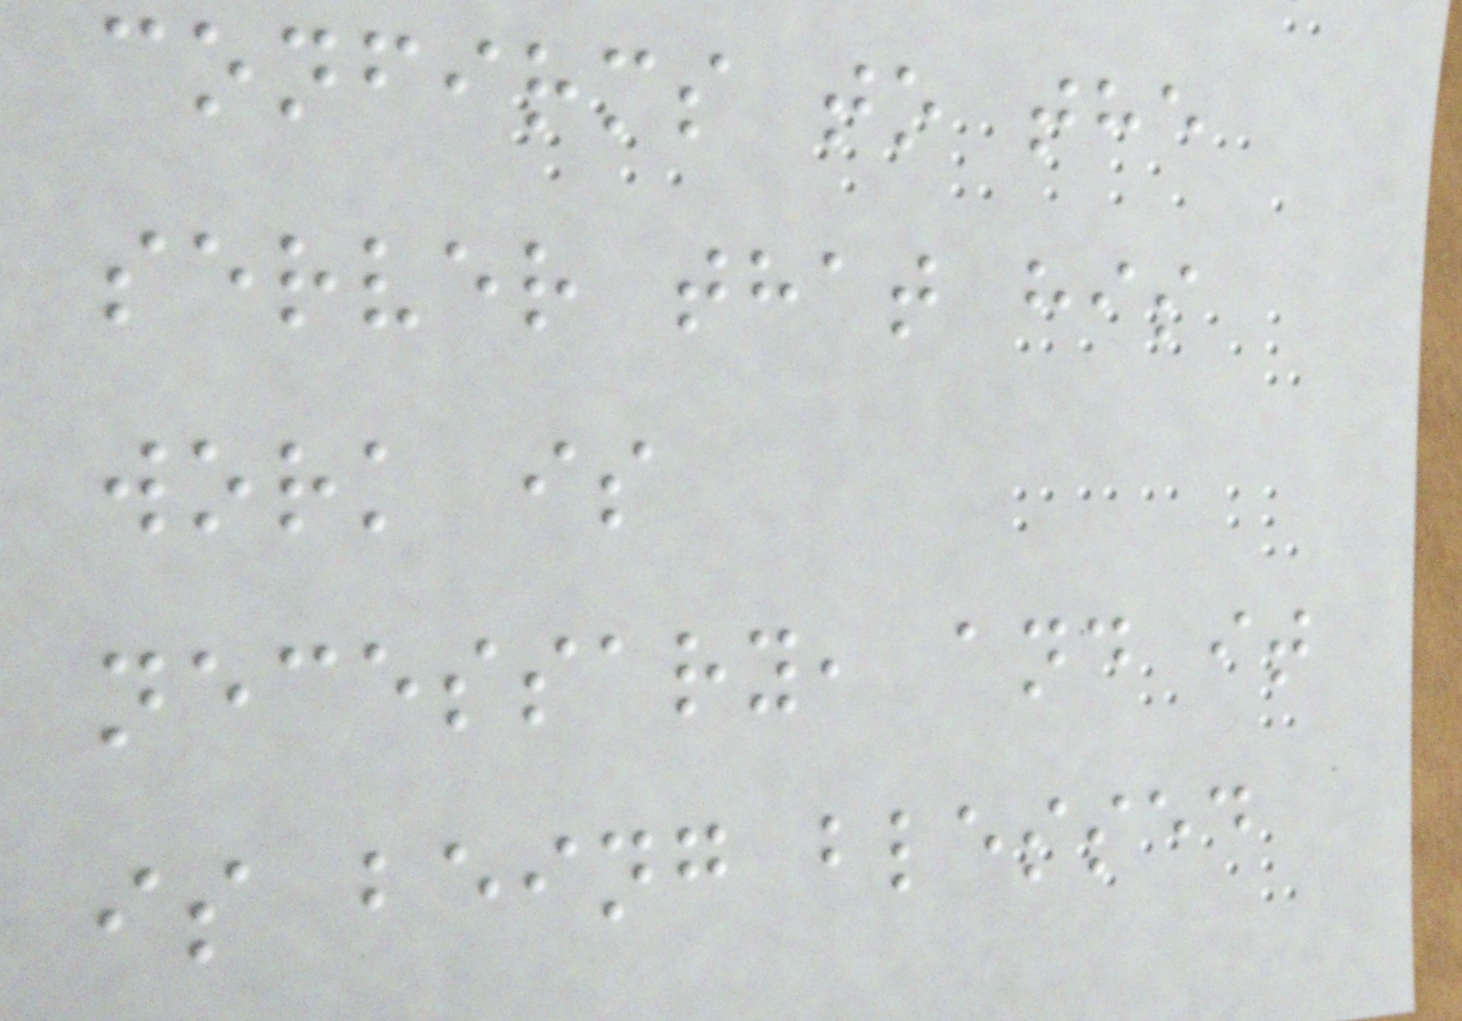confirms to the
server that his
work is
necessary, and it
is being blessed
